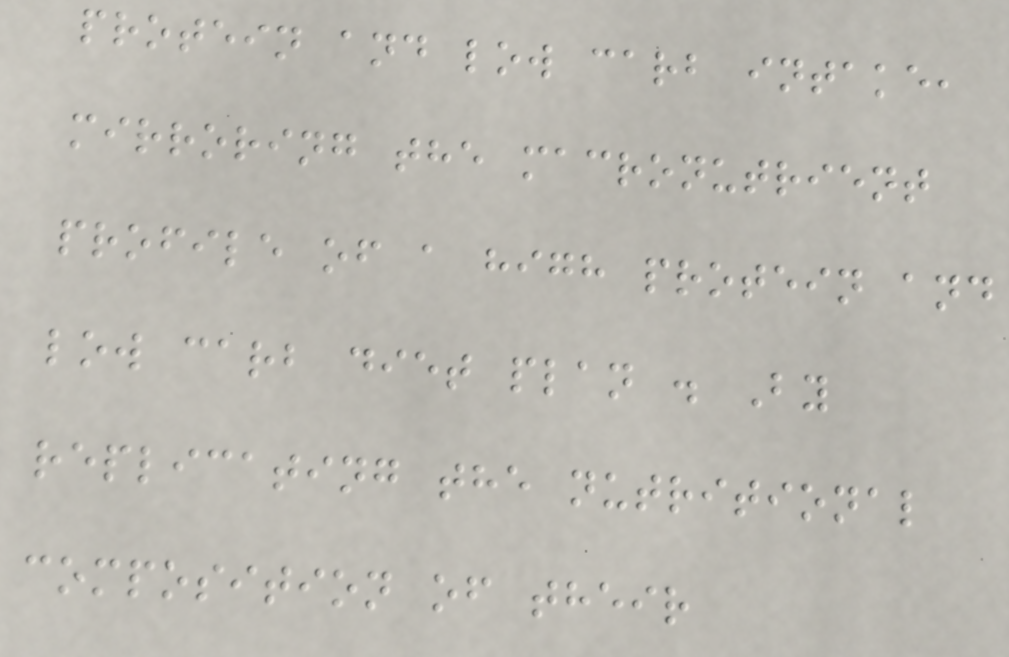protein and low carb intake,
mirroring the macronutrient
profile of a high protein and
low carb diet plan . By
replicating the nutritional
composition of their
